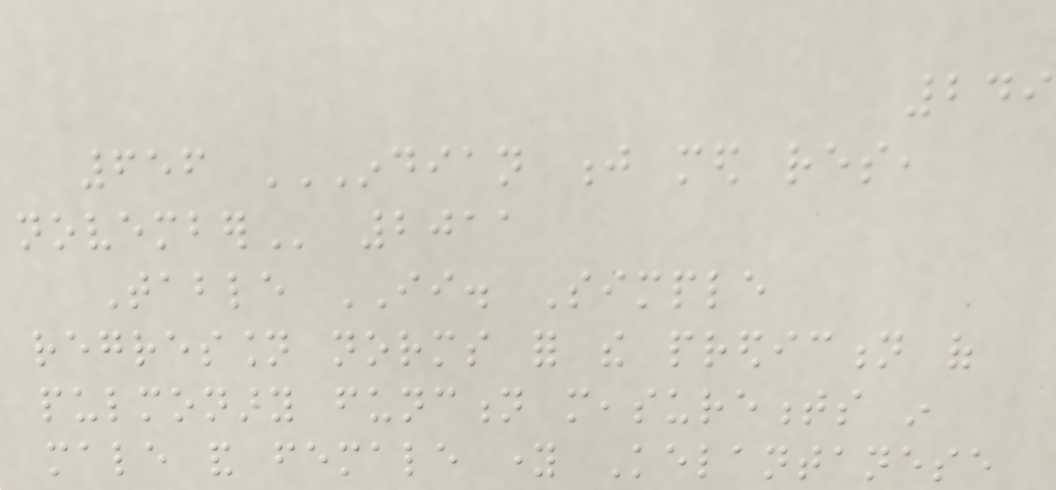249
656 INDIAN J MED RES,
NOVEMBER 2011
Table II. Simple
regression norms for the prediction of
pulmonary function measurements in
male and female young Kelantanese
